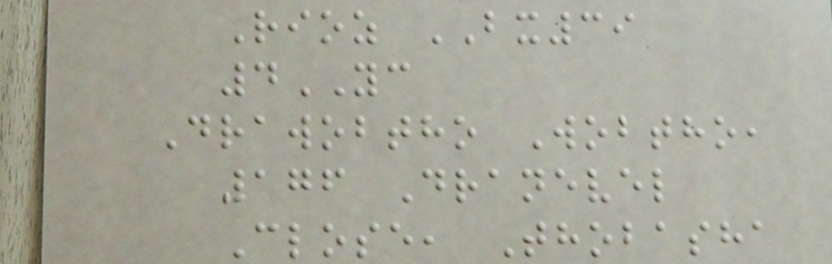Rioz BX39
4YC
Drawobtho Wobtho,
176 Dranevel
Close, Thobasha
